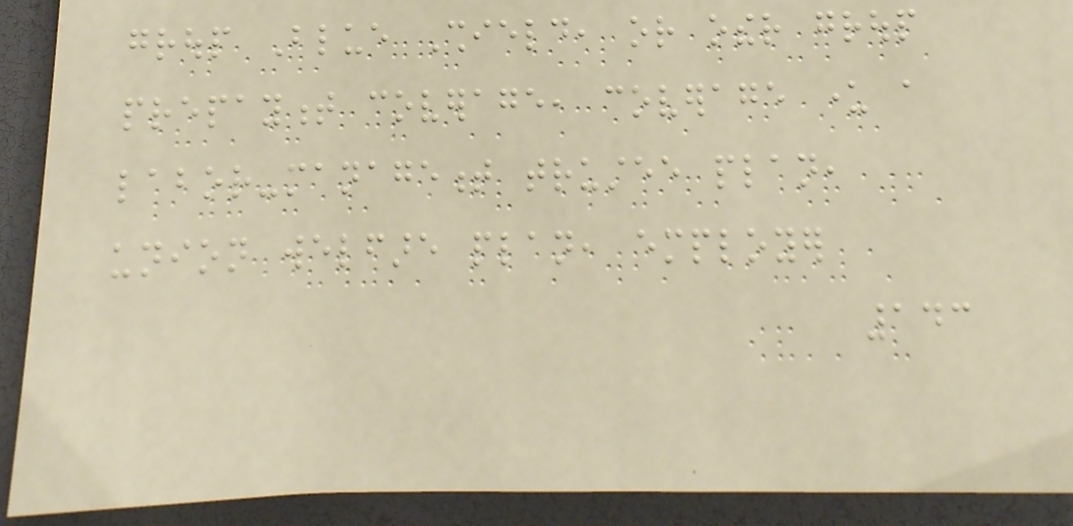group Blue Shield, or other group
prepayment coverage, coverage under a
labor-management trustee plan,
union welfare plan, employer
143
